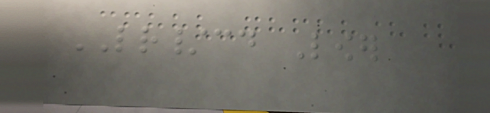LR/cd Lower
